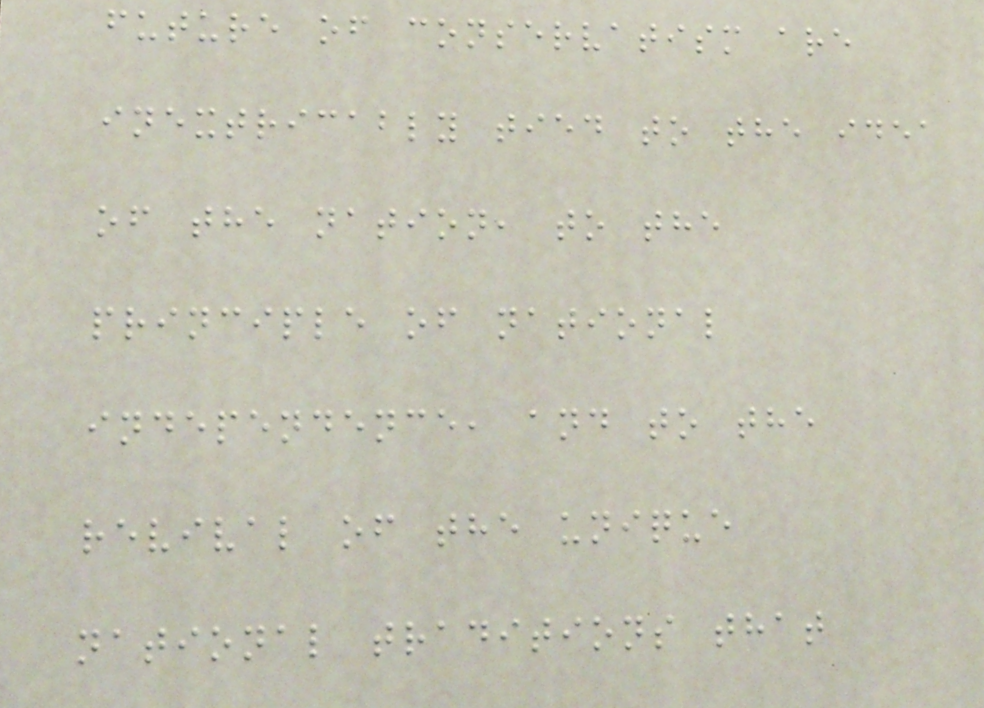future of conservatism are
inextricably tied to the idea
of the nation, to the
principle of national
independence, and to the
revival of the unique
national traditions that
